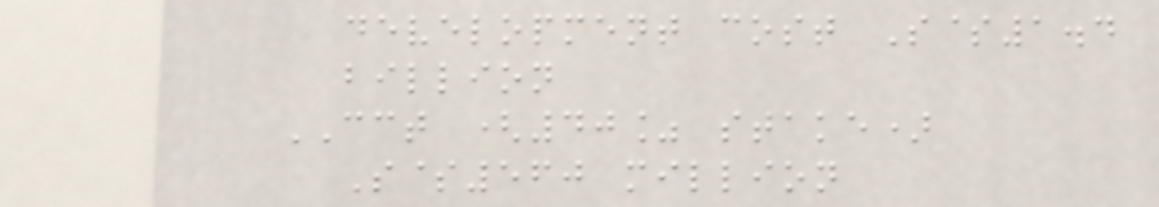development cost S$1.4
billion
CCT (40% stake)
S$560 million
